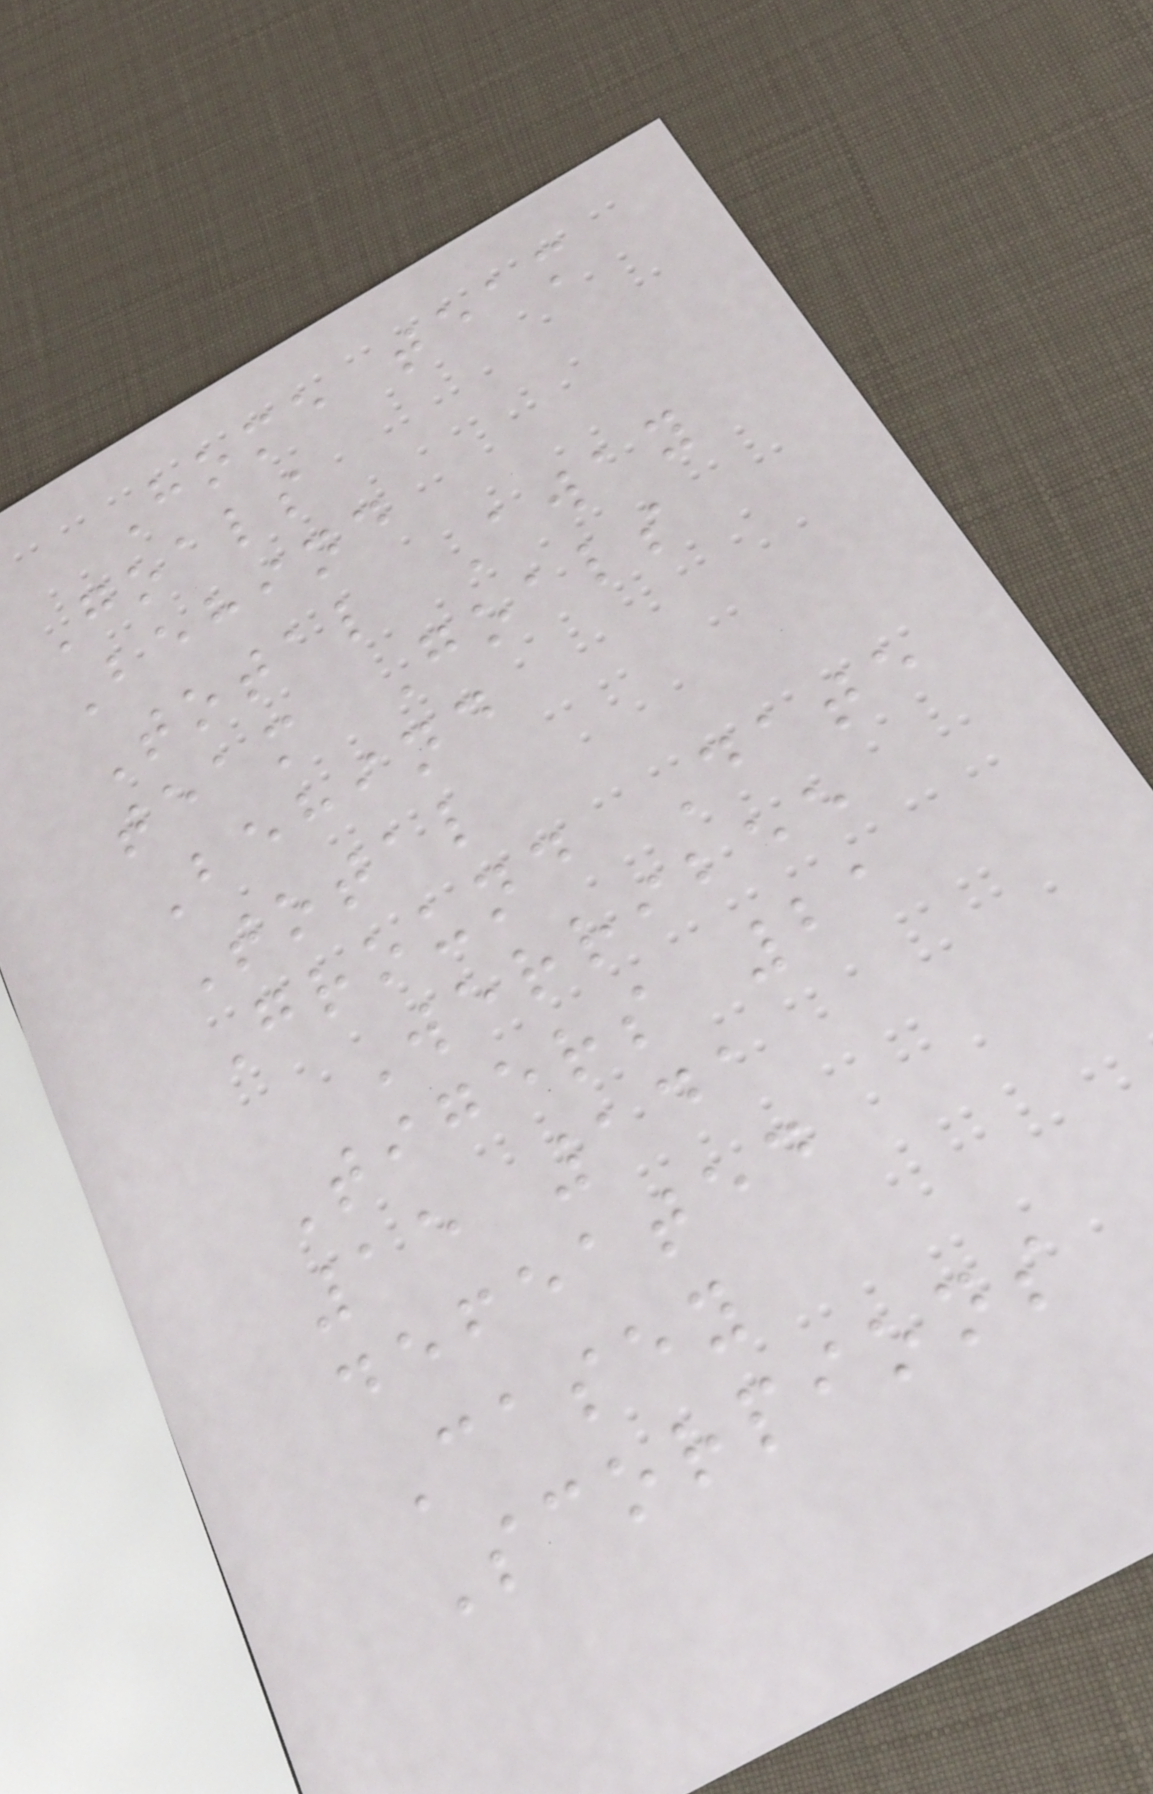Home team
Goals
Behind
Total Away
team Goals
Behind
Total
Ground Date
Werribee
Tigers 21
15 141
defeated
Casey
Scorpions
